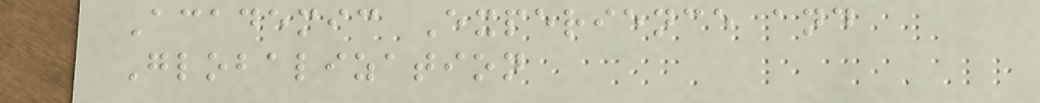Academic Experience and
Globalization
